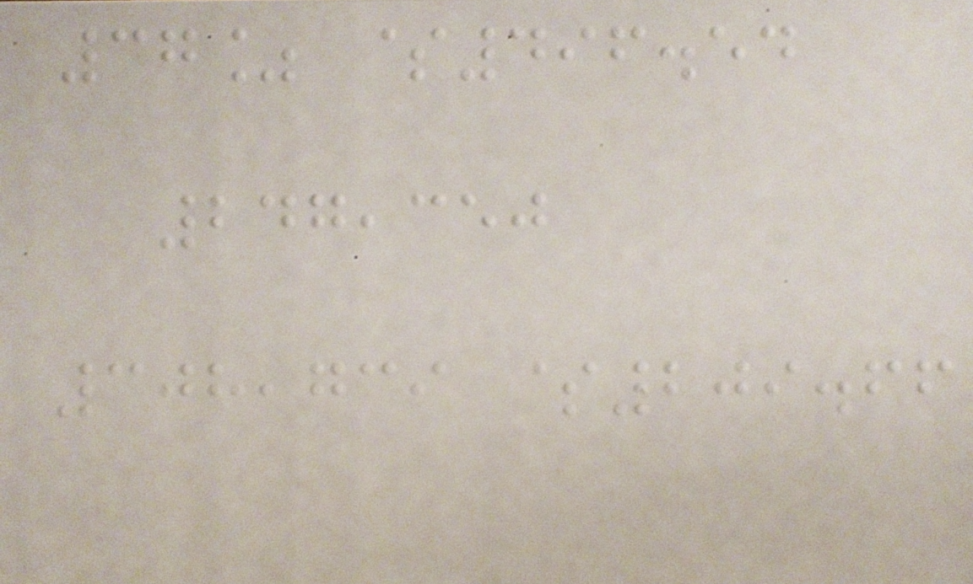37% $496.54
247,350
308,739 $209.66
